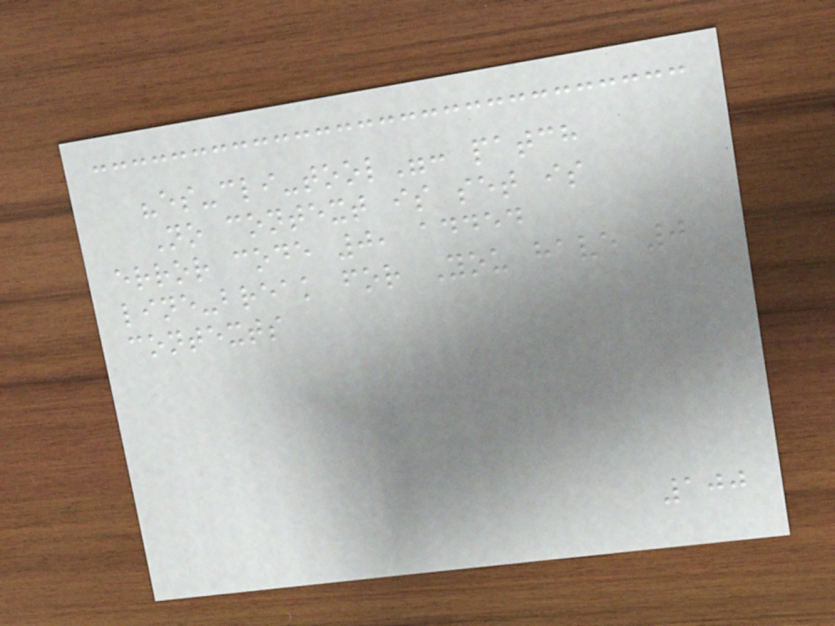"es-cli-tool": patch
No context is set is
error code 0, added
line-break for You have 0
contexts
100
